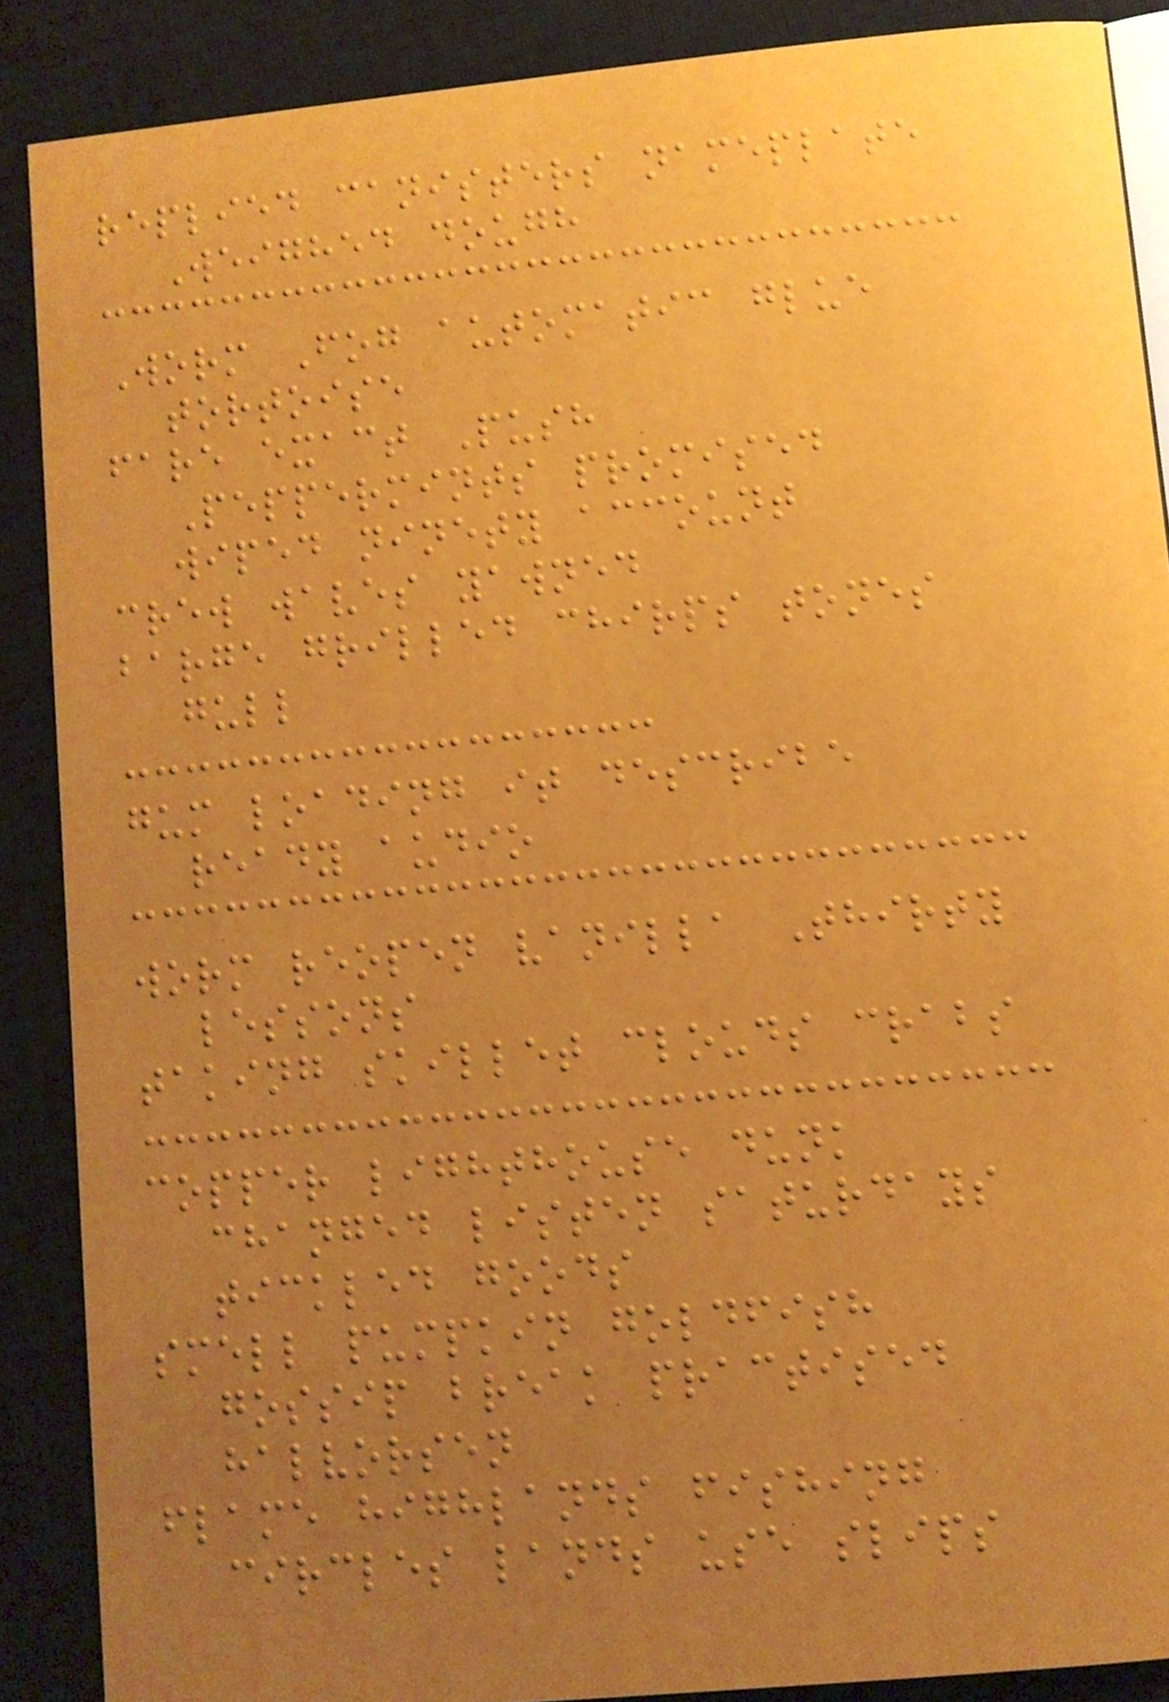replied canisters nameplate
Weighed dough
Worm Fog automatic glue
tortoise
fare exact Push
Peppermints promised
wiped ninety account
crew waves yawned
barge grilled chirps tones
gull
gum loading it describe
ready audio
worm reopen vanilla Thirty
lessons
taking skillet clouds crabs
copper lighthouse dunk
changed listen saturdays
tickled goods
smell pumpkin goldfish
gossip break practised
halvorsen
flame highlands fishing
circles lands use slips
